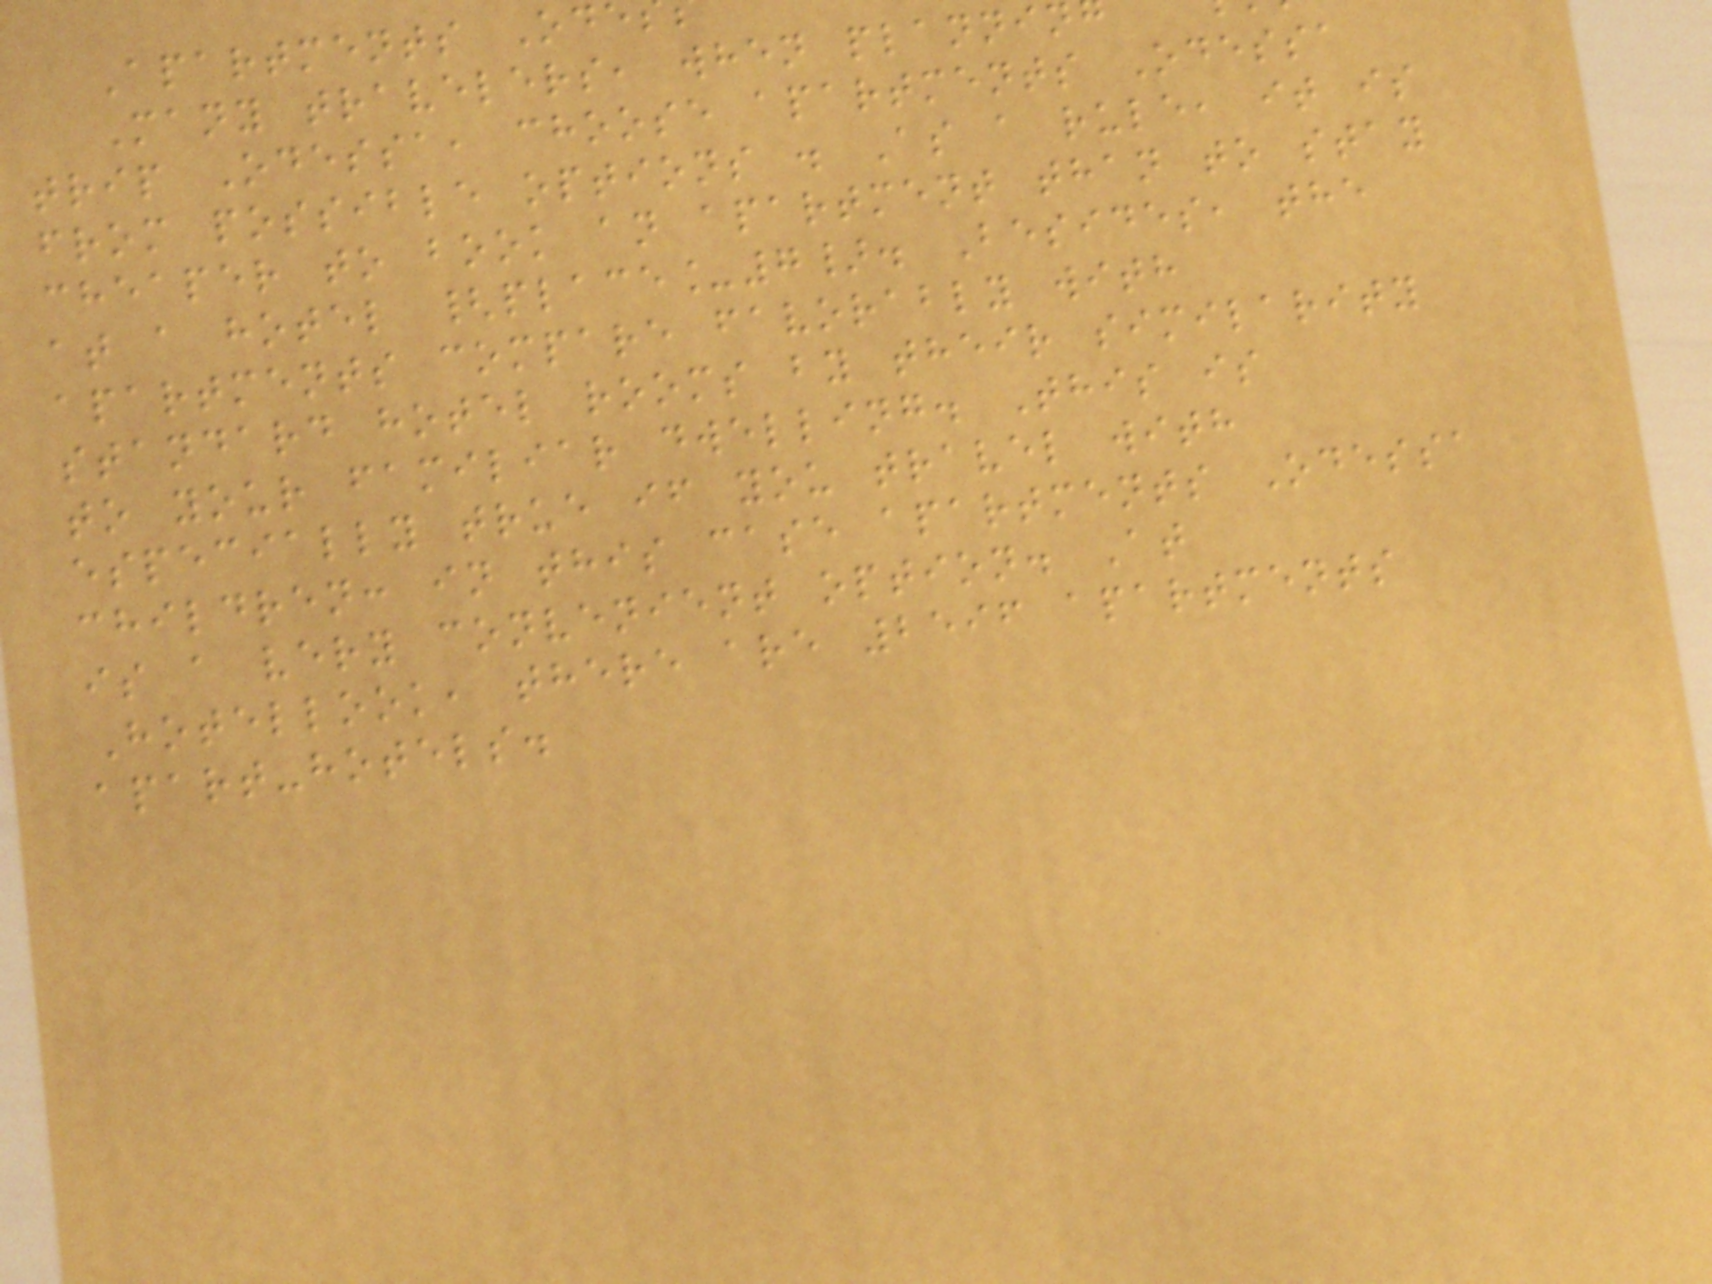Apartments Od
Many travelers, when plannin
trip Odessa, choose apartments Odessa
from possible options . As a rule, it is
cheaper to book an apartment than to stay
at a hotel {place_7}. Besides, the
apartments compare favorably with
standard hotel rooms by their similarity
to your familiar dwelling. This is
especially true if you travel with
children: in this case apartments Odessa
is a very convenient option. At
Hotellook, there are 2596 apartments
apart-hotels.
